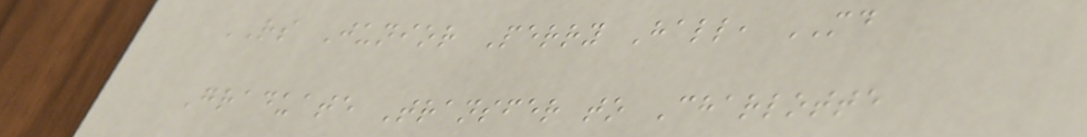RS Junior Perry Hall, MD
Graduate Transfer to Charlotte
